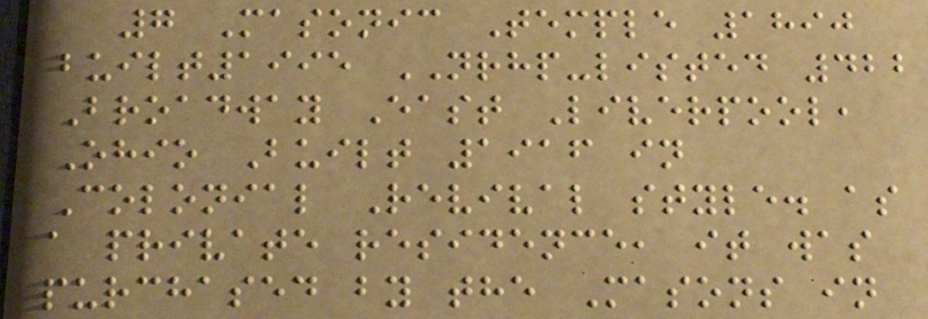7 Masonic Temple 1890
built1995 NRHP-listed 422
Broadway East Liverpool,
Ohio Built 1916 in
Colonial Revival style. as
a private residence, it was
purchased by the Masons in
